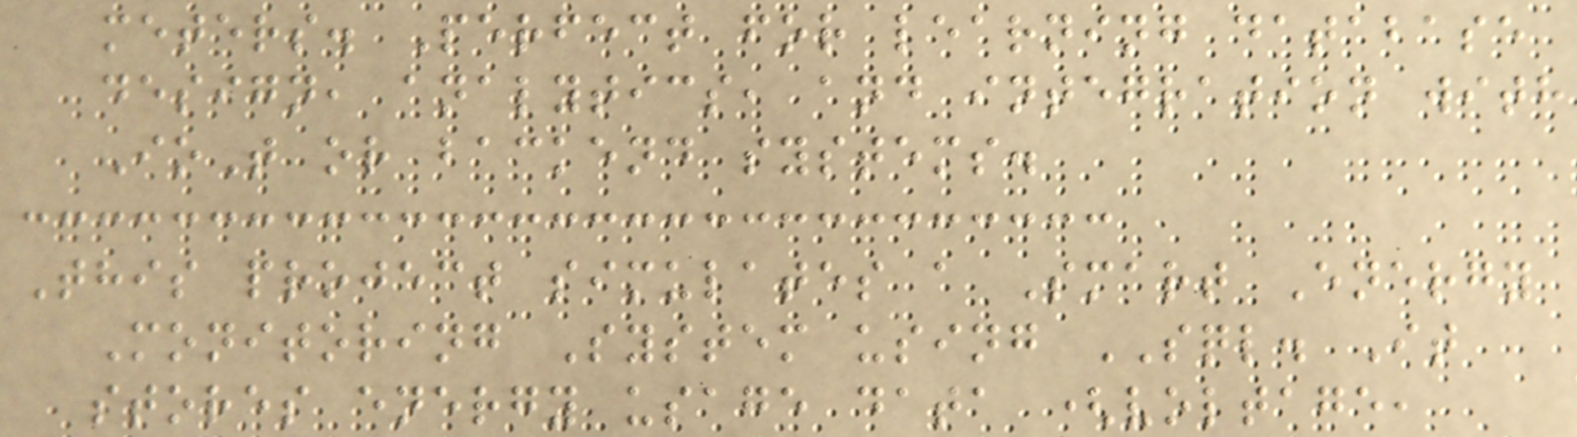meters. Perfect for learning database
design, analytics, and integration with
IoT or backend systems.
This project simulates a Smart Energy
Monitoring System using SQL. It
stores energy usage data (voltage,
